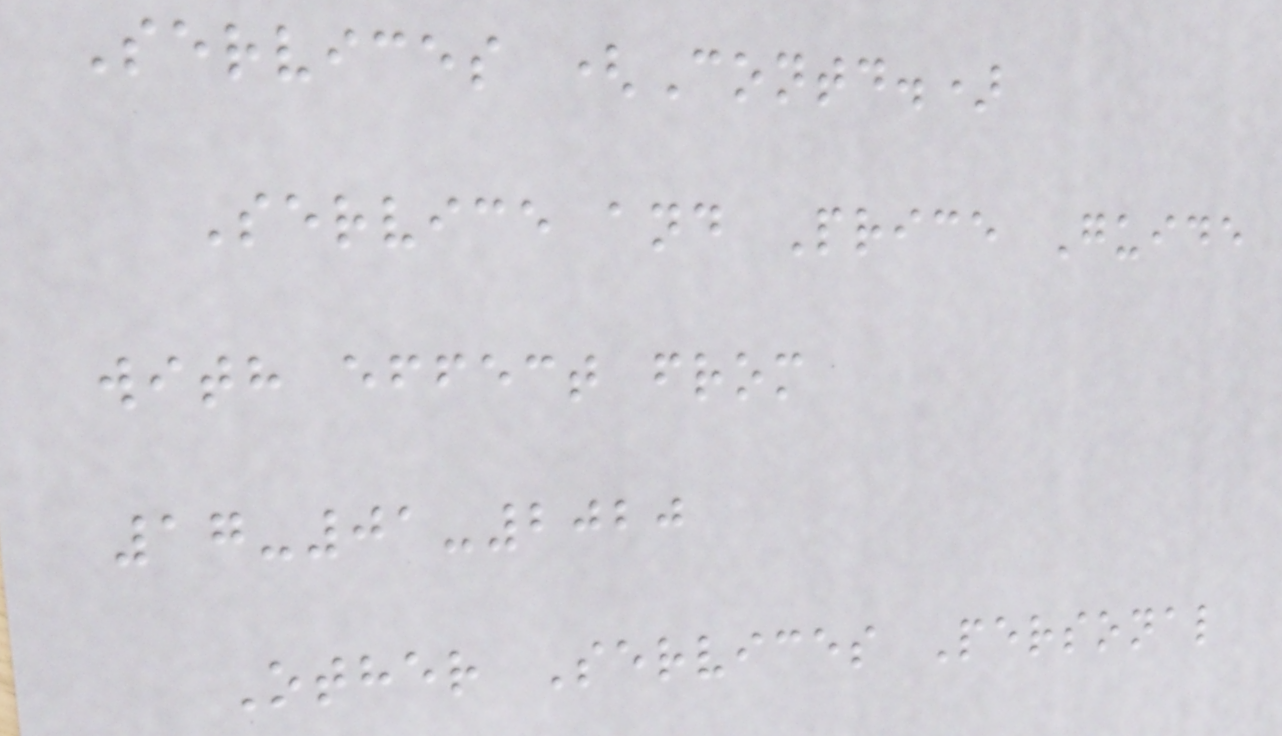Services (Contd.)
Service and Price Guide
with effect from
17-01-2020
Other Services Personal
